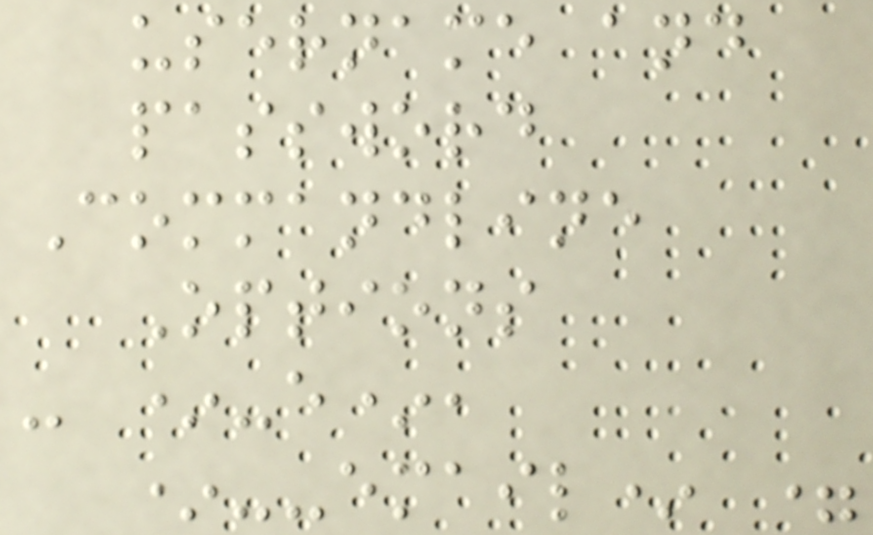username and
password
Commandline
Options
- *-e*,
*--email* =
